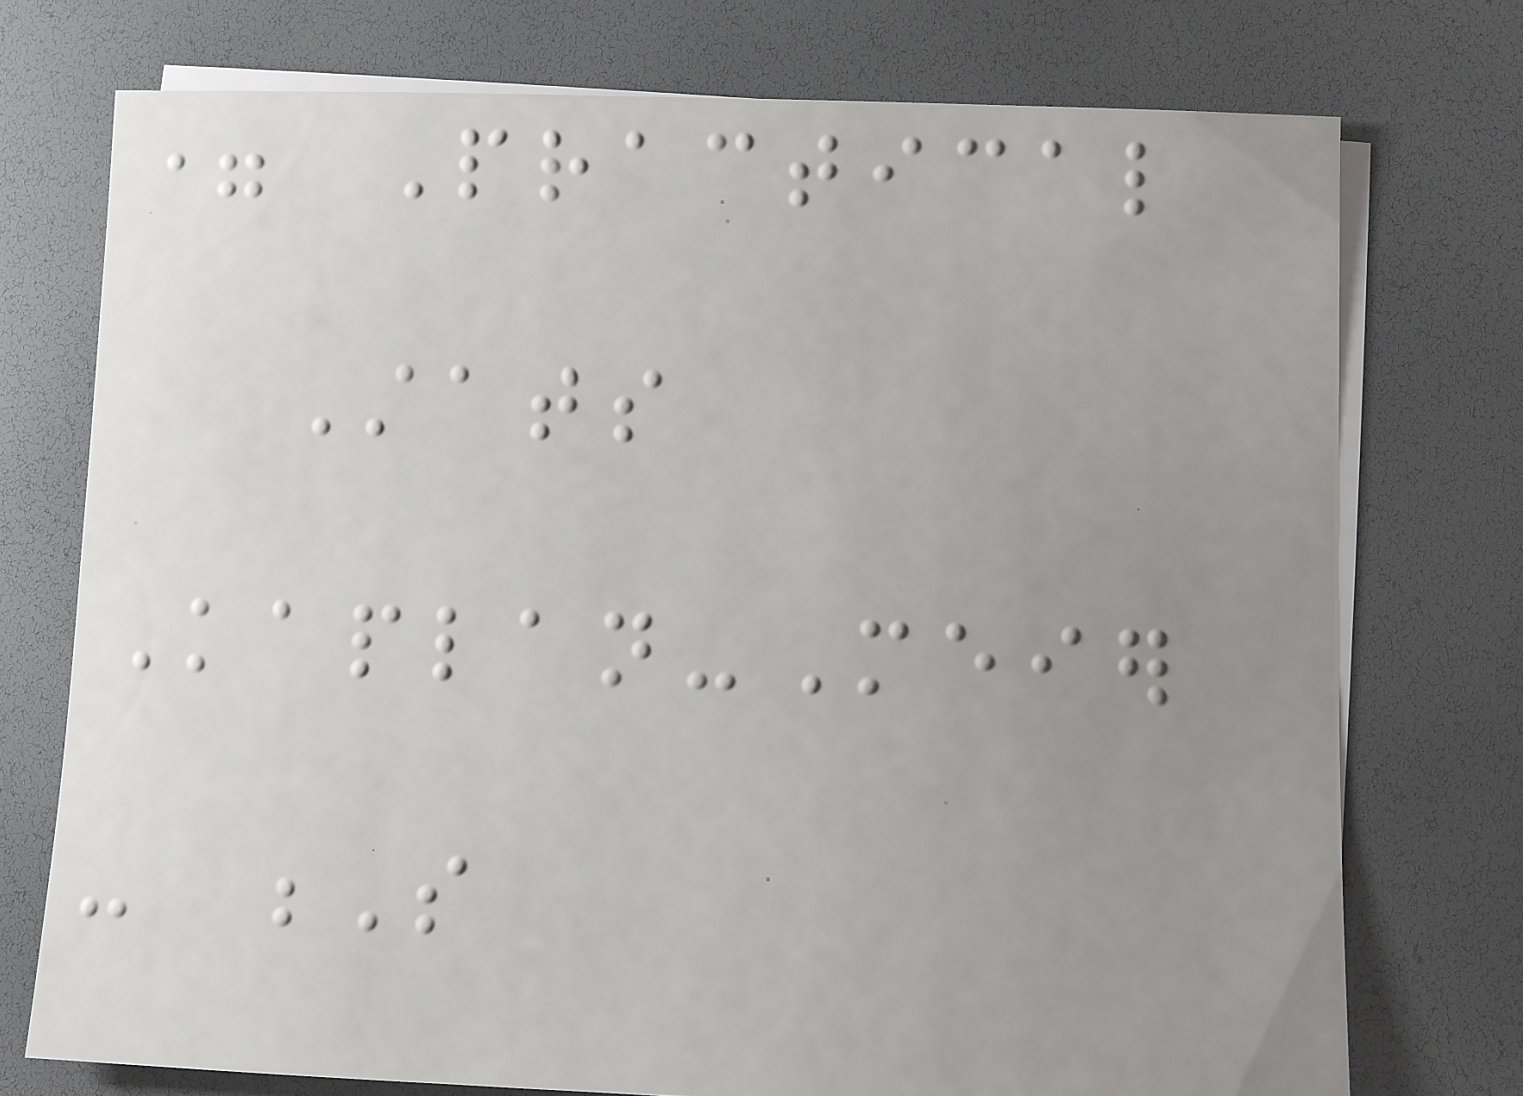= Practical
Stats
Kaplan-Meier
- S
